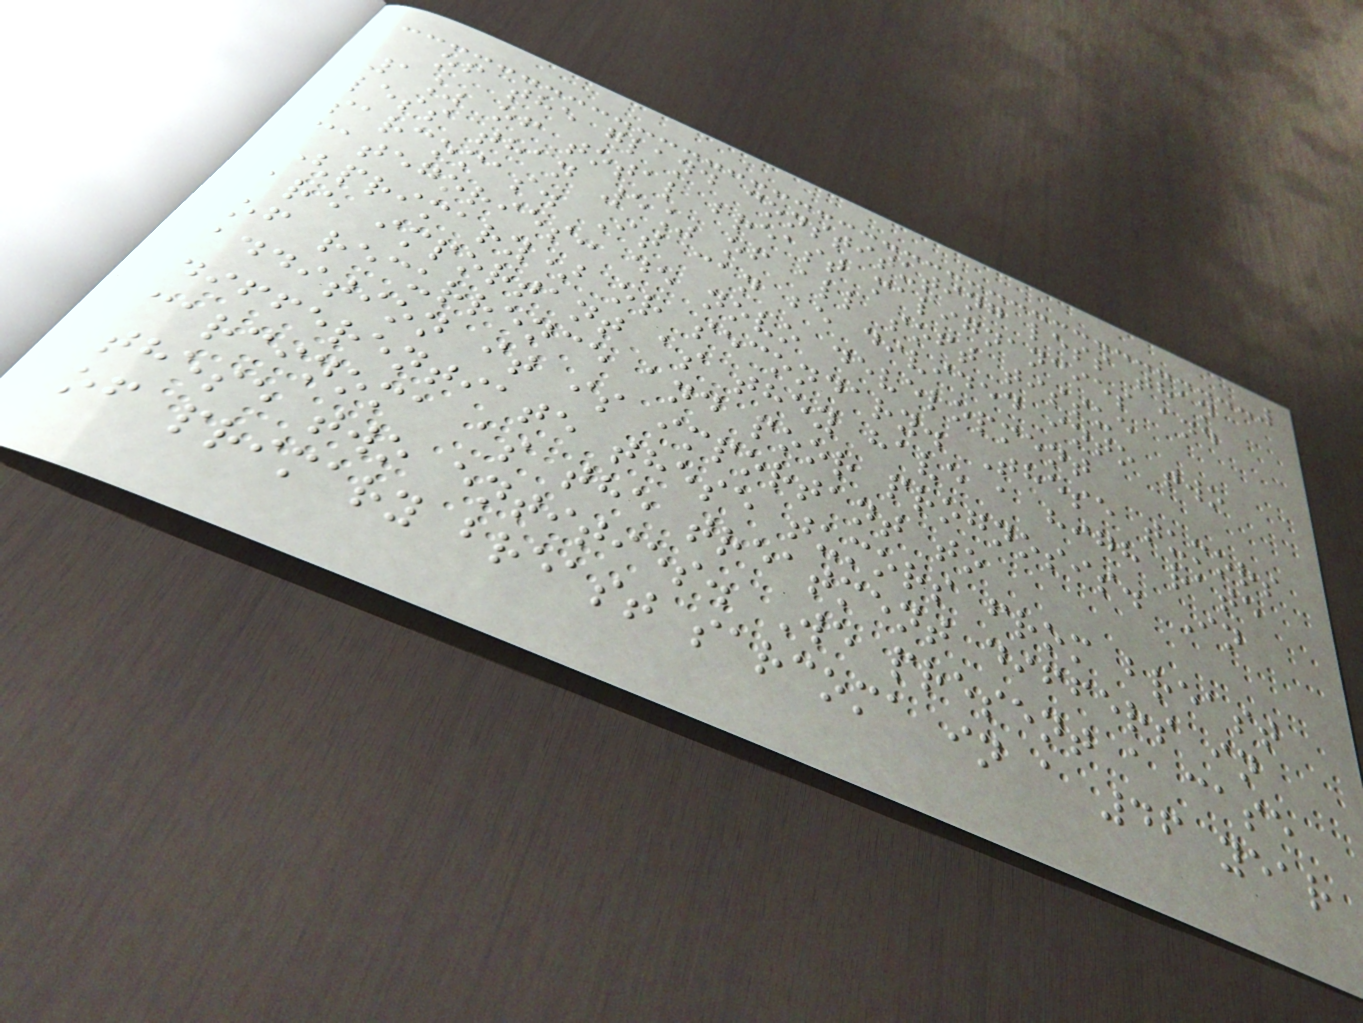of the gland constituting less than
1% of total breast malignancies and
less than 5% of all soft tissue
sarcomas. It can be divided into two
categories: de novo development
(primary) or secondary. These tumors
are important as they have a high rate
of recurrence and poor prognosis. In
addition it is important to
differentiate these tumors from breast
carcinoma as the treatment differs in
these two entities. We present a case
of primary breast sarcoma in a 46 year
